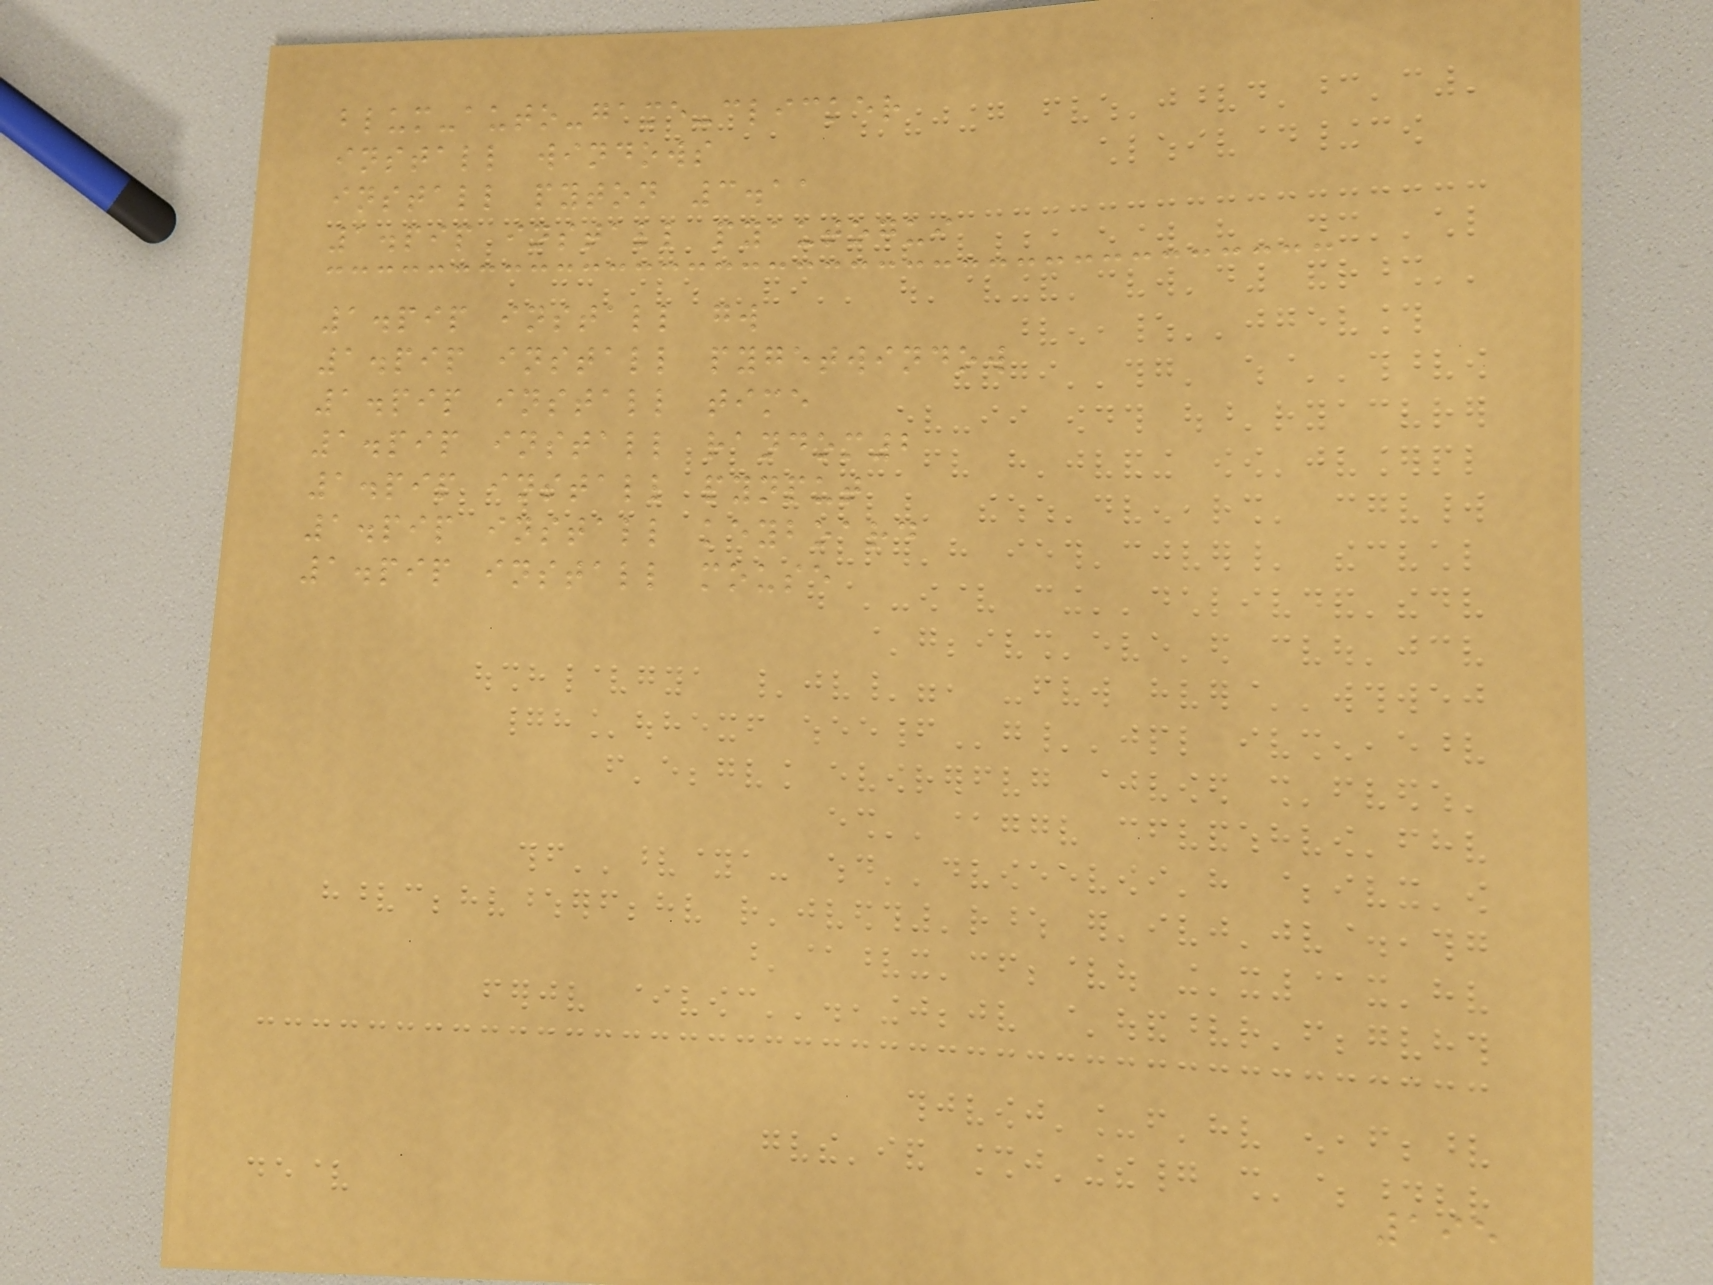blum-auto-game-clicker
install windows
install pyton 3.11
1.pip install pyautogui
1.pip install gw
1.pip install pygetwindow
1.pip install time
1.pip install random2
1.pip install pynput
1.pip install keyboard
1.pip install mouse
195
